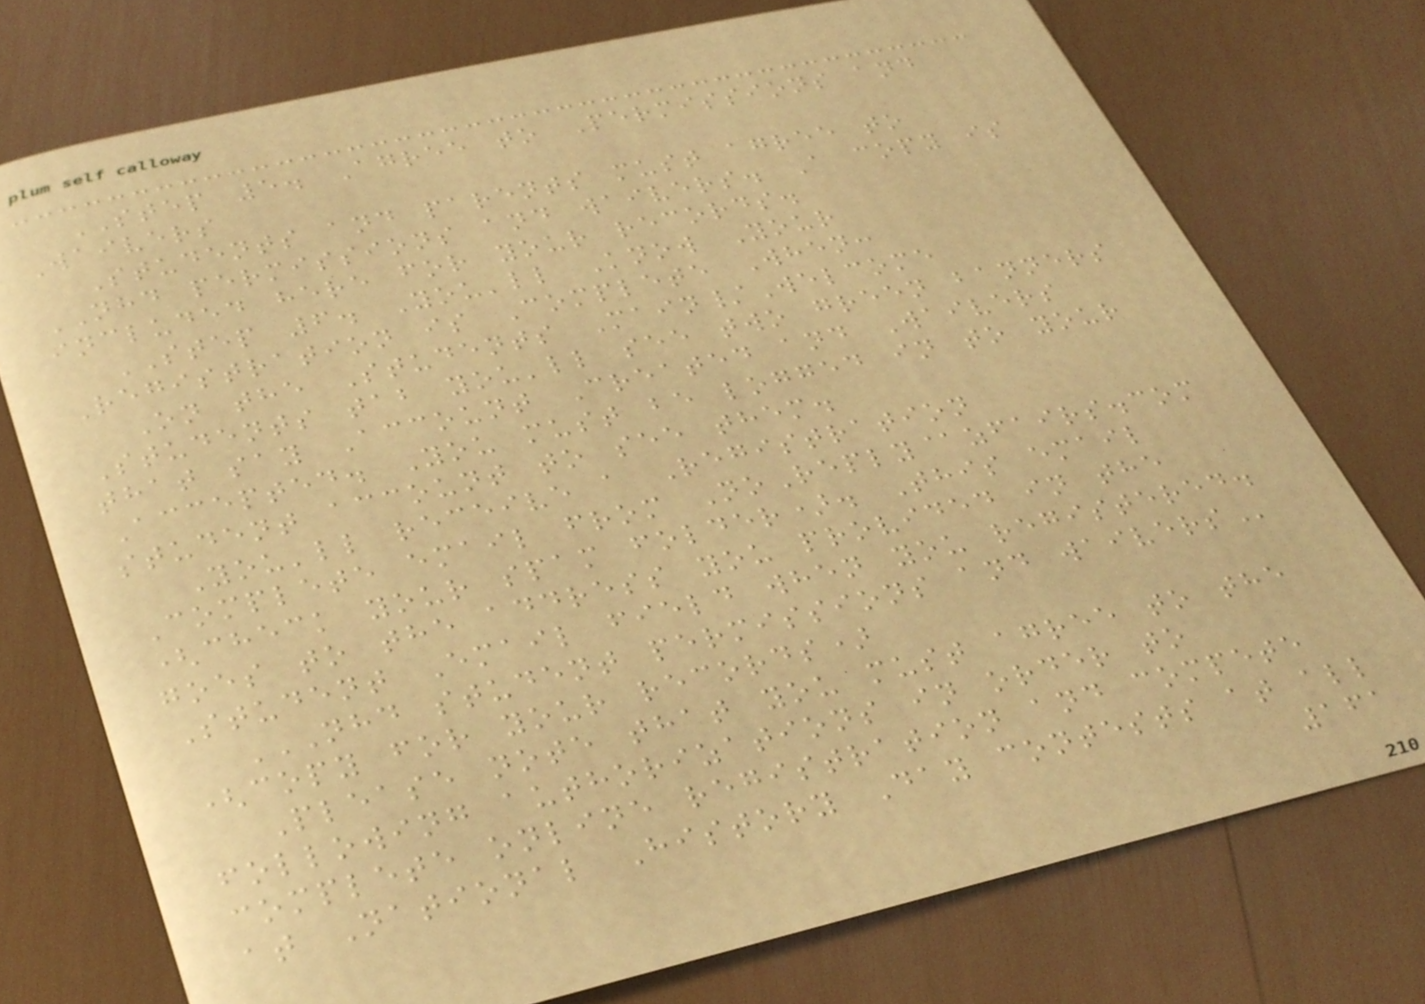STEP 5. Agree to Permissions and
Waivers
Students and parents must agree to
NHD permissions and waivers. A copy is
included here for your records.
STEP 6. You'll Know Your
Registration is Complete When:
On the Students Main/Welcome
Students tab you'll see two green banners
that say Account Created and Waivers
Accepted. You must be logged in to your
student account to see them.
You'll receive a Registration
Complete email from NoReply@zfairs.com
(check your spam folder). This email
goes to the address you provided in the
Student Email field when you registered.
NHD STUDENT PERMISSIONS AND WAIVERS
(copy for your records)
Please note that you must agree to the
following authorizations in order to
complete online registration and compete
at National History Day contests at all
161
